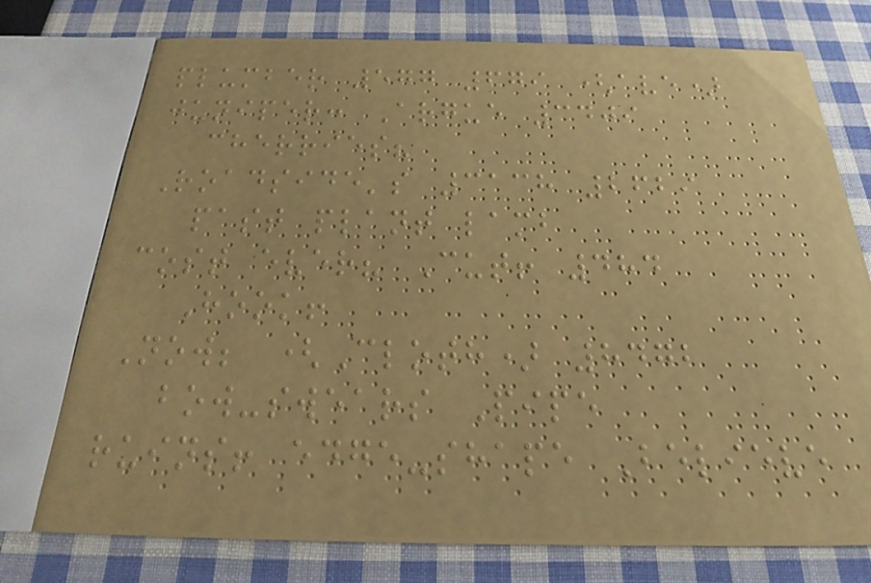plumber 577 679 (ave)
juniper: Argue 3409
cherries?
Roadside's 3138 2629
past plant lamb
cost ever? Cut! 484
Hook!
Now; (Cloth) 8472
bow-swears Pipe
ruins! edge-shape Believe
